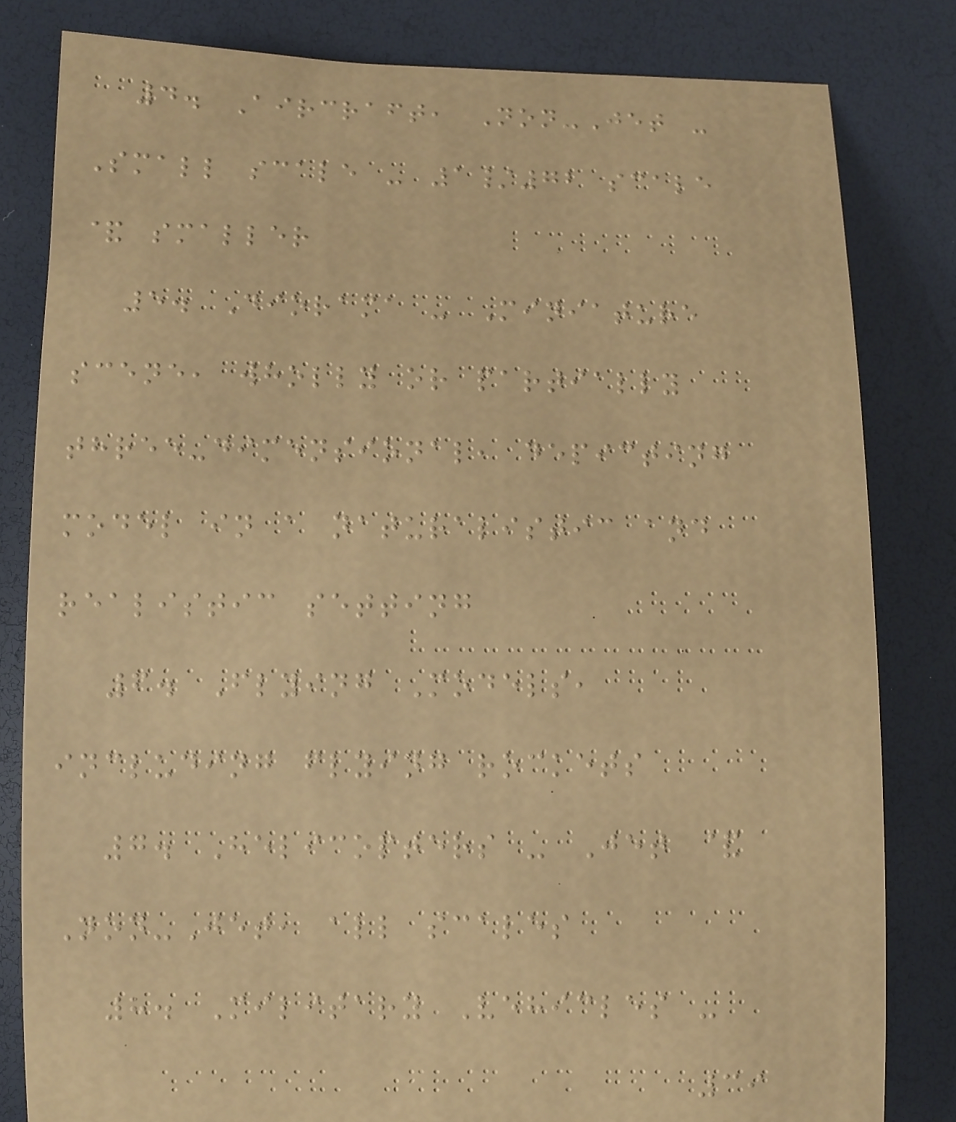4. Aircraft, Non-Jet -
Small scale - 1/72 scale
& smaller
5. Diorama - Miniature
scene, wholly or partially
three-dimensional, depicting
model in a naturalistic and
realistic setting
6. Flying Models,
including flying rockets
7. Helicopters - Jet &
Non-Jet, all scales
8. Military Vehicles -
39
